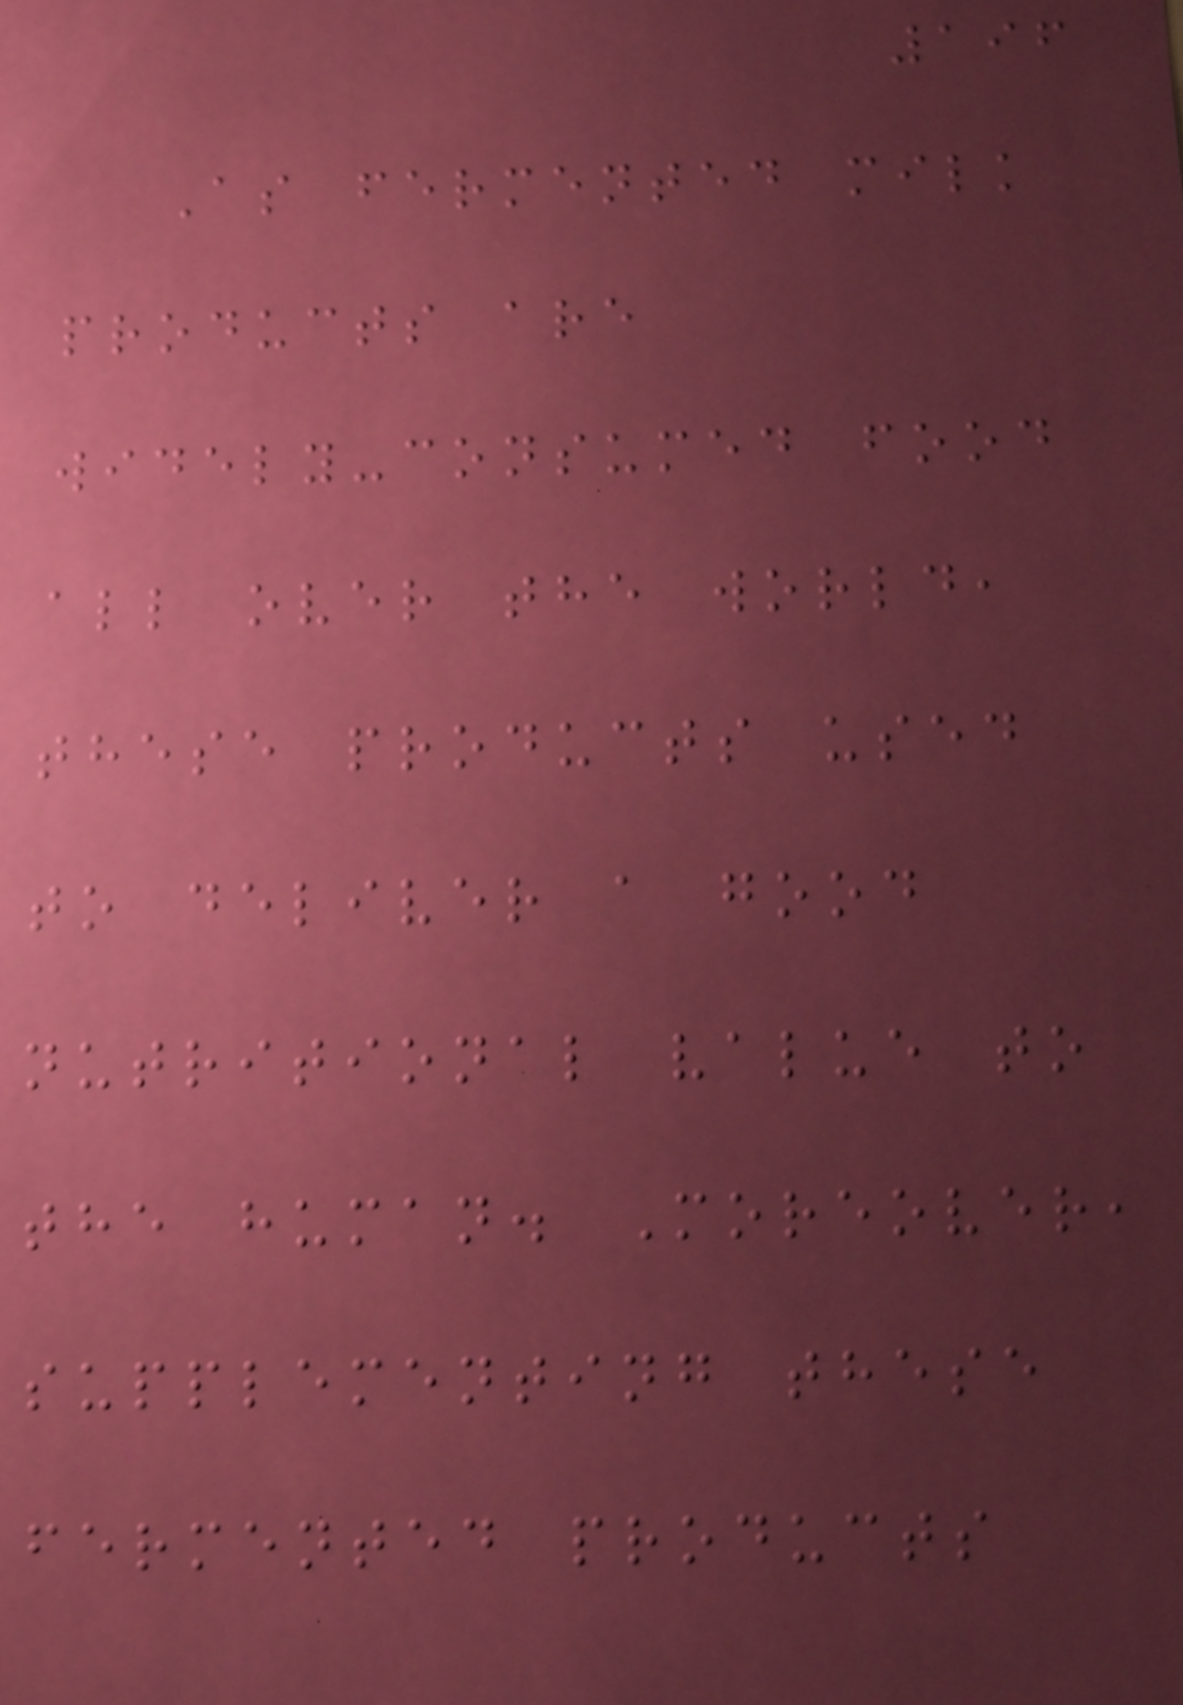196
As fermented milk
products are
widely-consumed food
all over the world,
these products used
to deliver a good
nutritional value to
the human. Moreover,
supplementing these
fermented products
